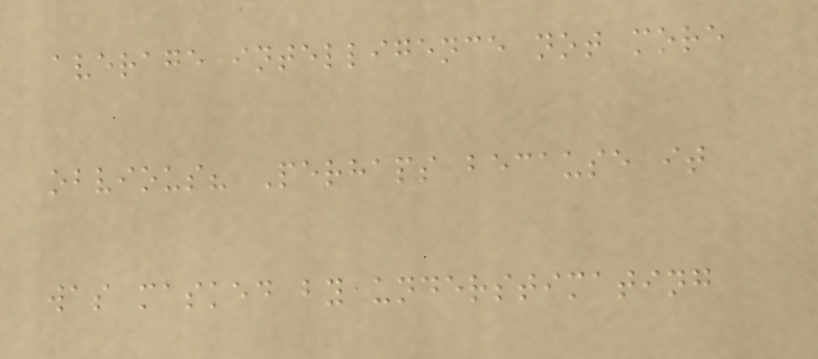average intelligence not more
obvious? Perhaps because it
was masked by understimating
